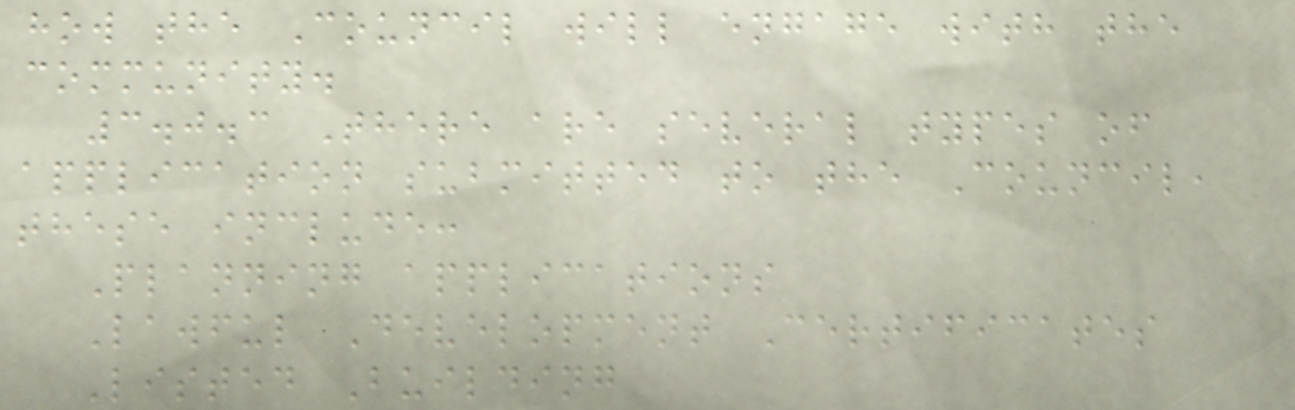how the Council will engage with the
community.
3.0.3 There are several types of
application submitted to the Council,
these include:
Planning applications
Lawful Development Certificates
Listed Building
